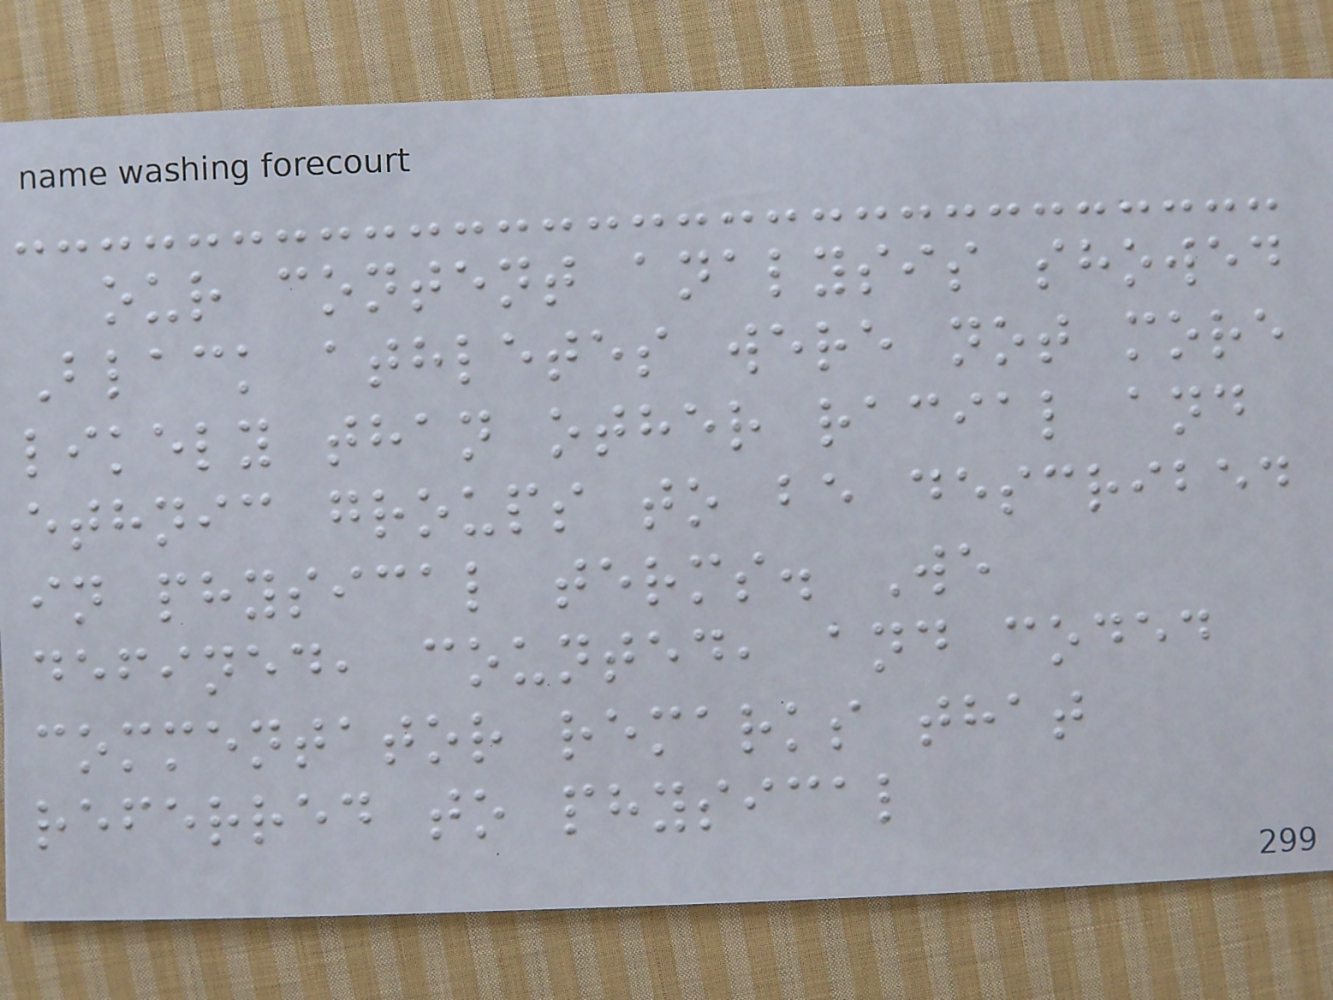our content analysis showed
Black athletes were not more
likely than other racial and
ethnic groups to be described
in physical terms. We
defined, counted, and coded
commentator remarks that
referred to physical
